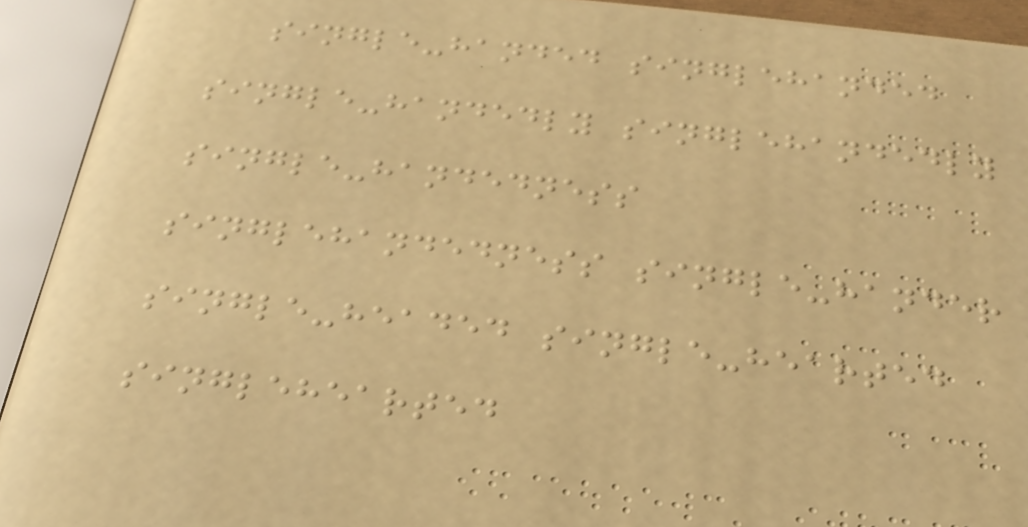single-handed singlehanded
single-handedly singlehandedly
single-handedness
singlehandedness single-hander
single-headed single-hearted
singlehearted
